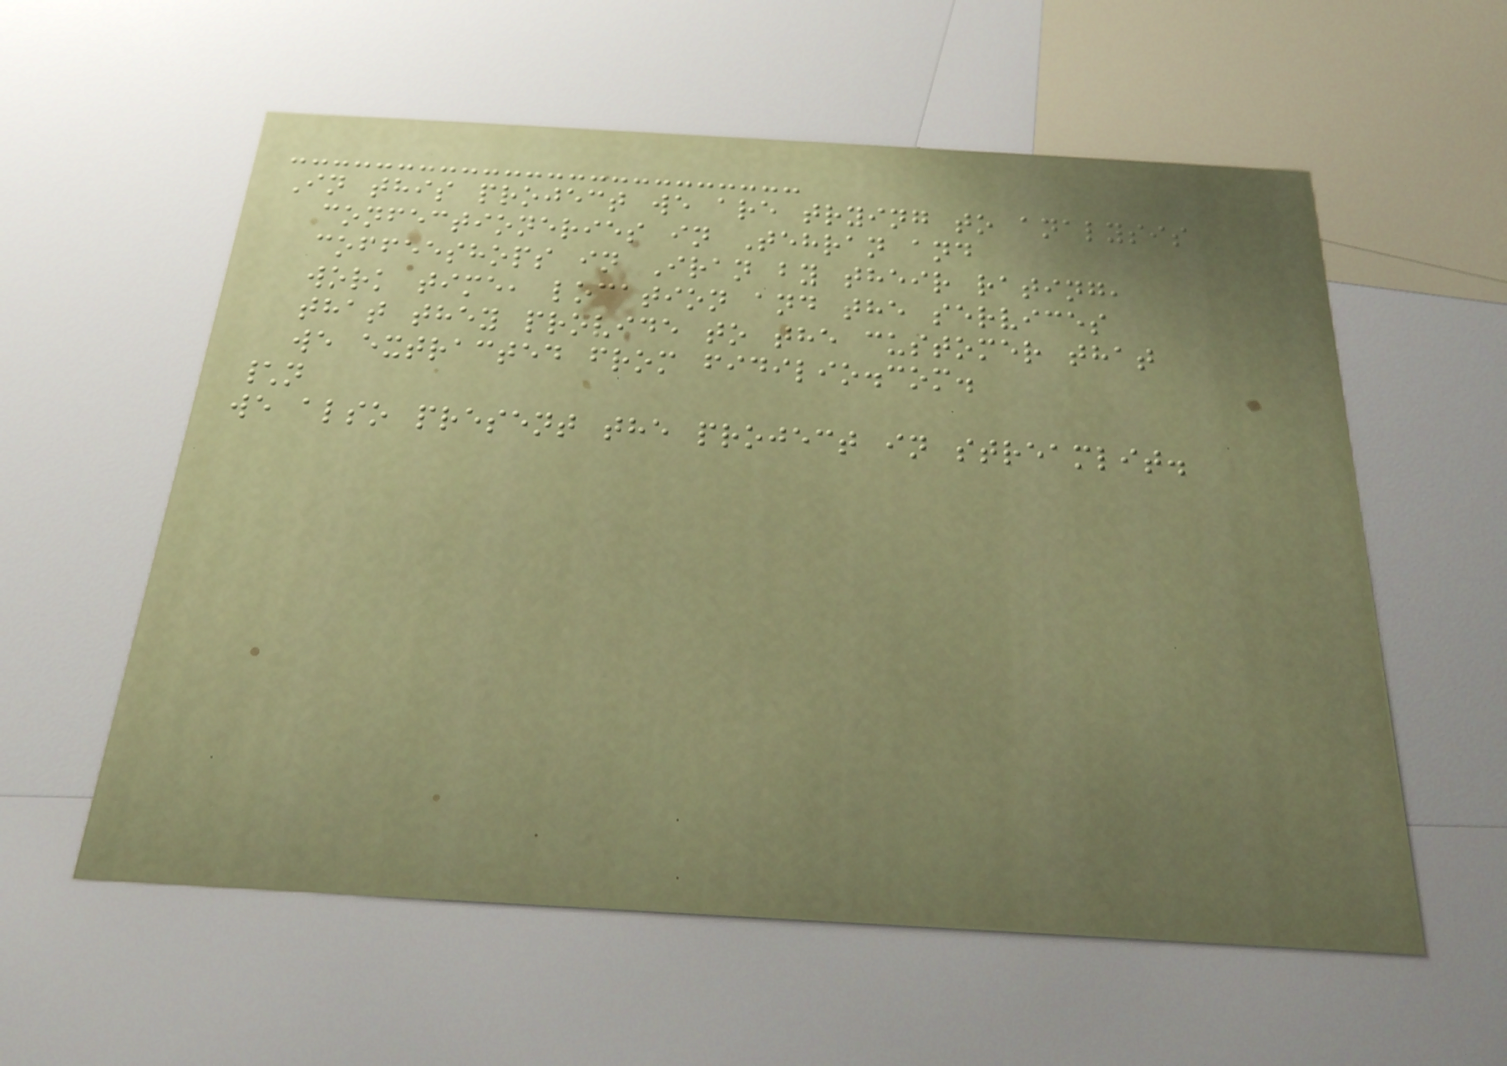In this project we are trying to analysis
confectioneries in Tehran and
coffeeshops in Iran by their rating,
work time, location and the services
that they provide to the customer that
we extracted from fidilio.com.
\n
we also present the project in streamlit.
